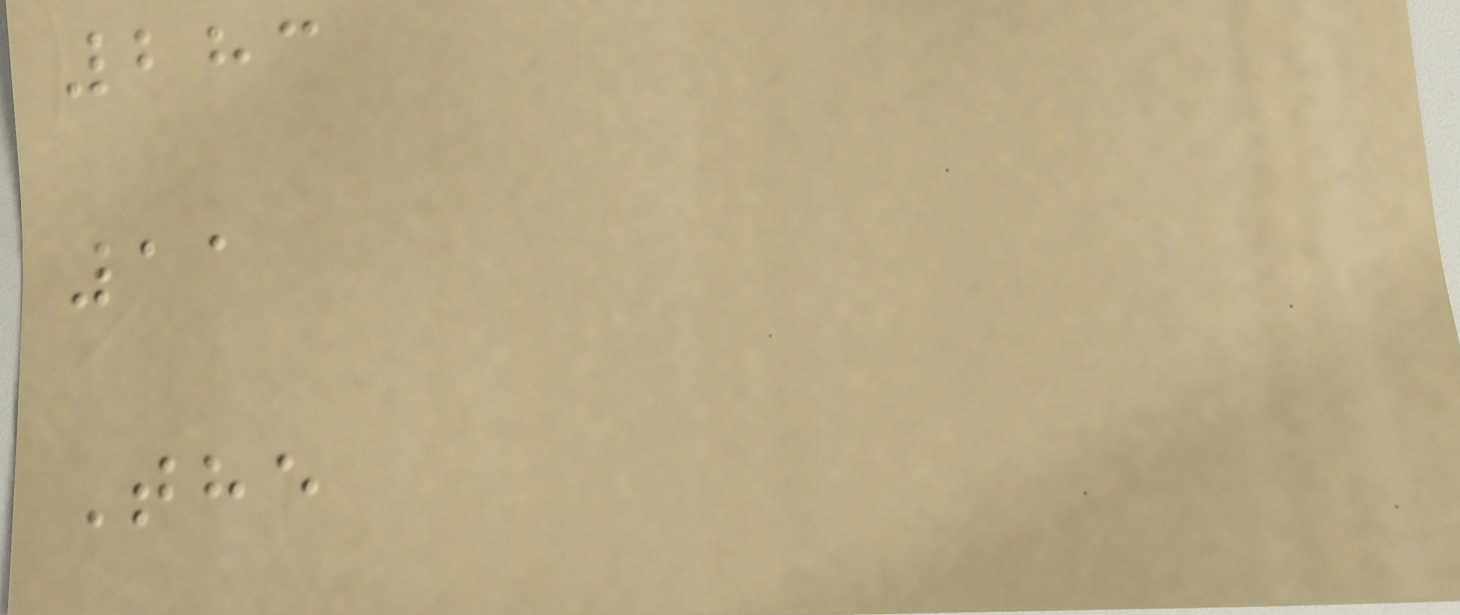283
11
The
